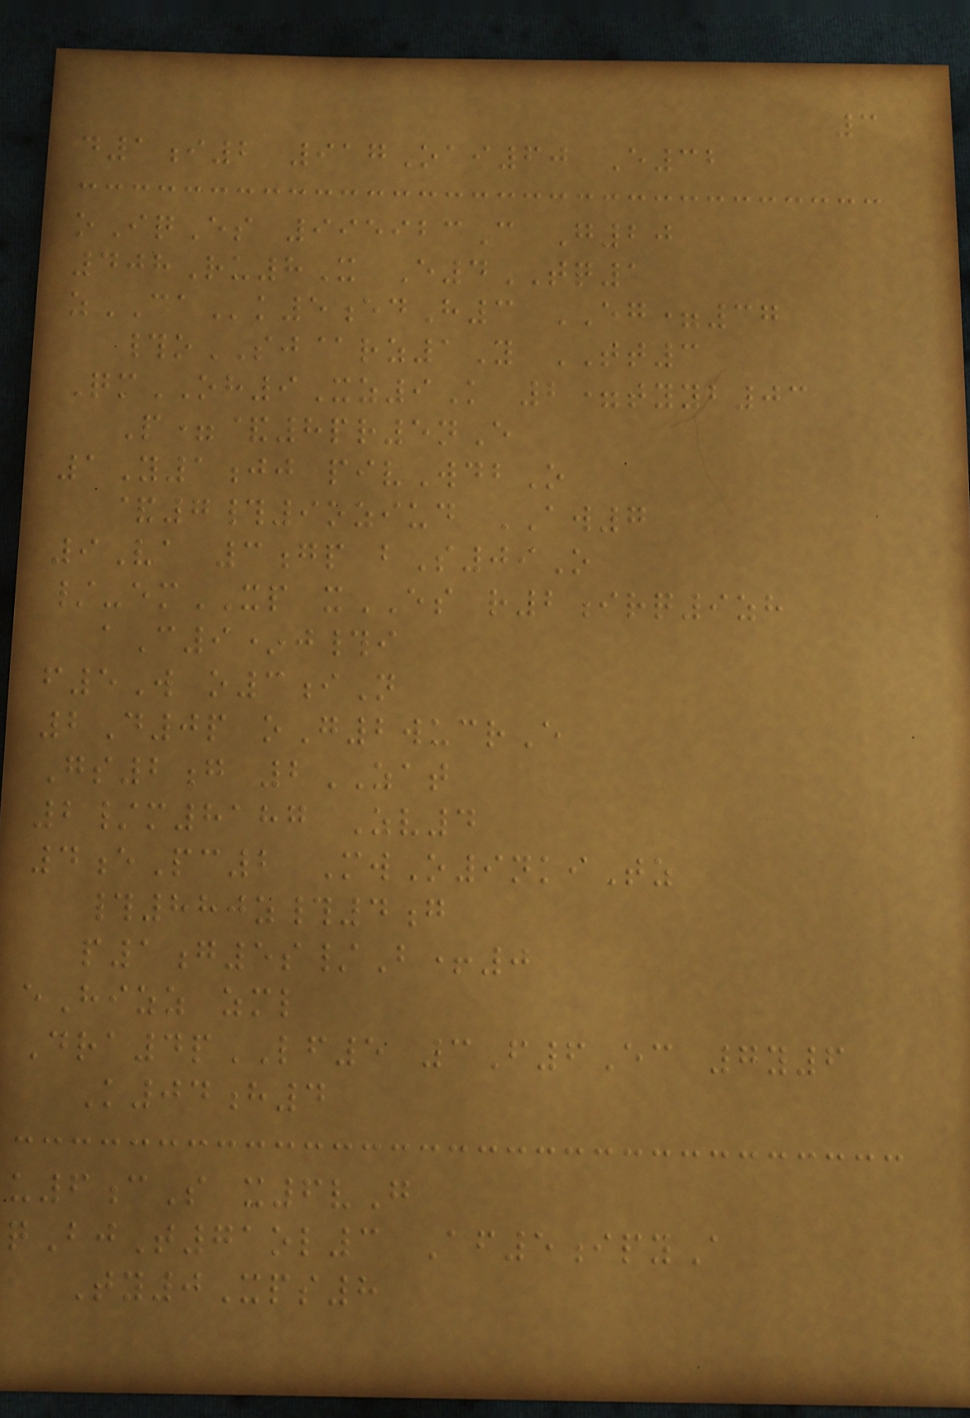3
d1i2 917Oai60 E32
oIqEs 995923C G20
408Ru8X E4TQ1
zCAk5edH3 EG=37
#oSJ@rz1Y TT3
QmOH9Xz9K 2=tyyb03
P=&8pr5nE
1Y1jj pivWdbO
&7#9oziud AW7
9Va 3gp bS09O
/-emXP xES r2irq9zh
aC9*j#i
f5W o3iN
2D0p oG2wucrE
Gs2g 2ZAT
2/m8187 Zv4
4ePc2 MwO9nkiTz
#880z#4g
p1g5s/B+0
eHizz zml
Dra4pLF5 3F6Ec 7y6
K04h4
u6cS x6vG
qBjT71ol3 Af5ipyA
Ty0Xps8
